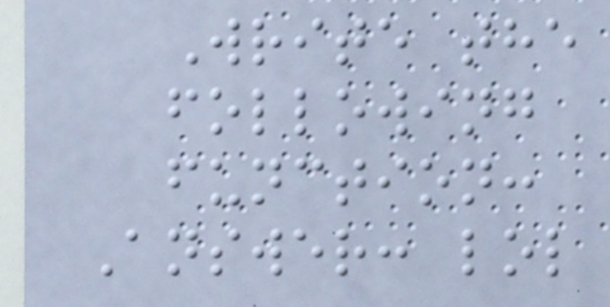Write the
following
function:
Answer: lol
